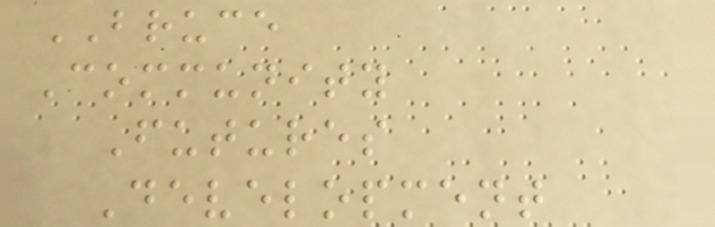BRUCE
Community
Futures
Development
